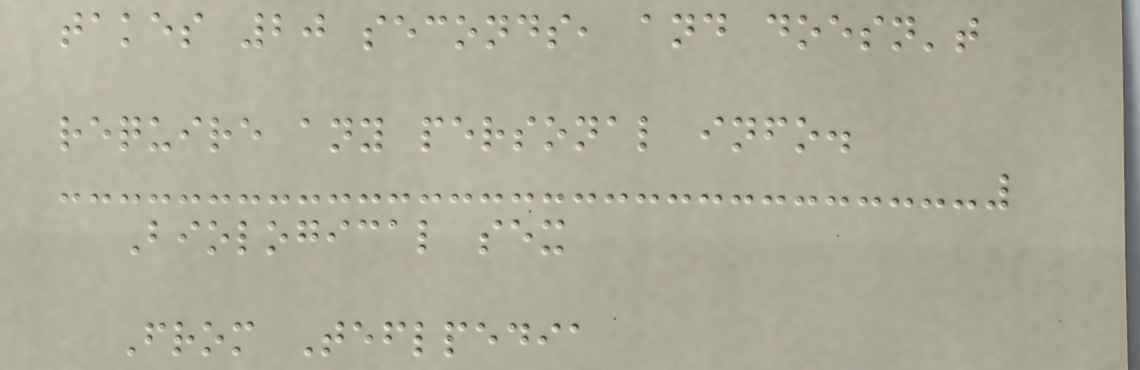takes 20 seconds, and doesn't
require any personal info.
Biological sex
From Teflpedia
